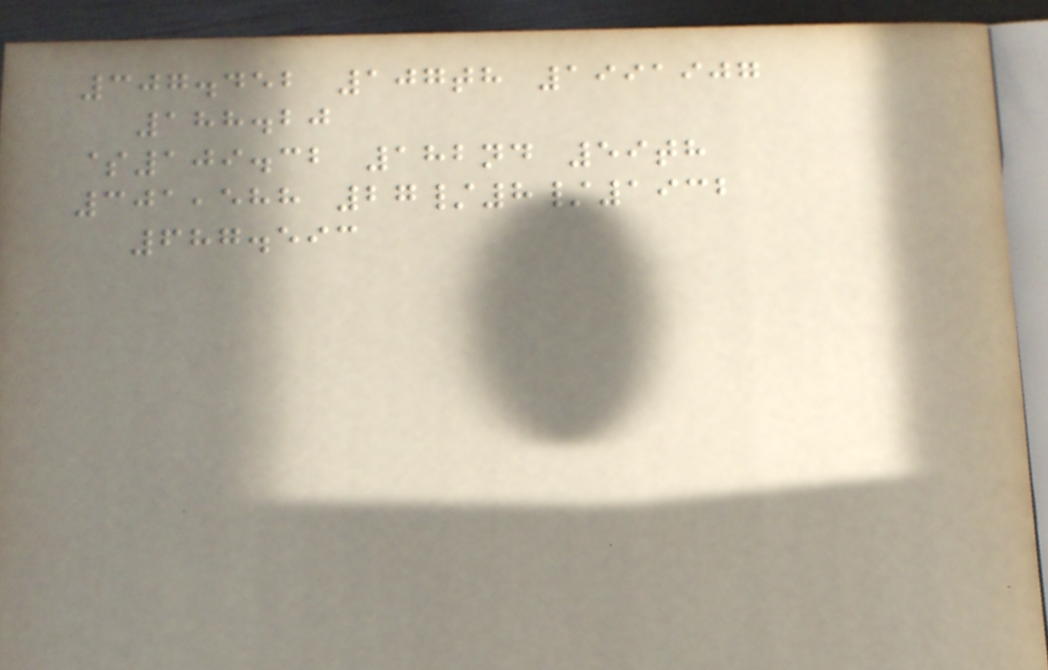307.452 107th 1991907
188.20
$109.32 182nd 59th
301,588 27/8/1932
687.593
